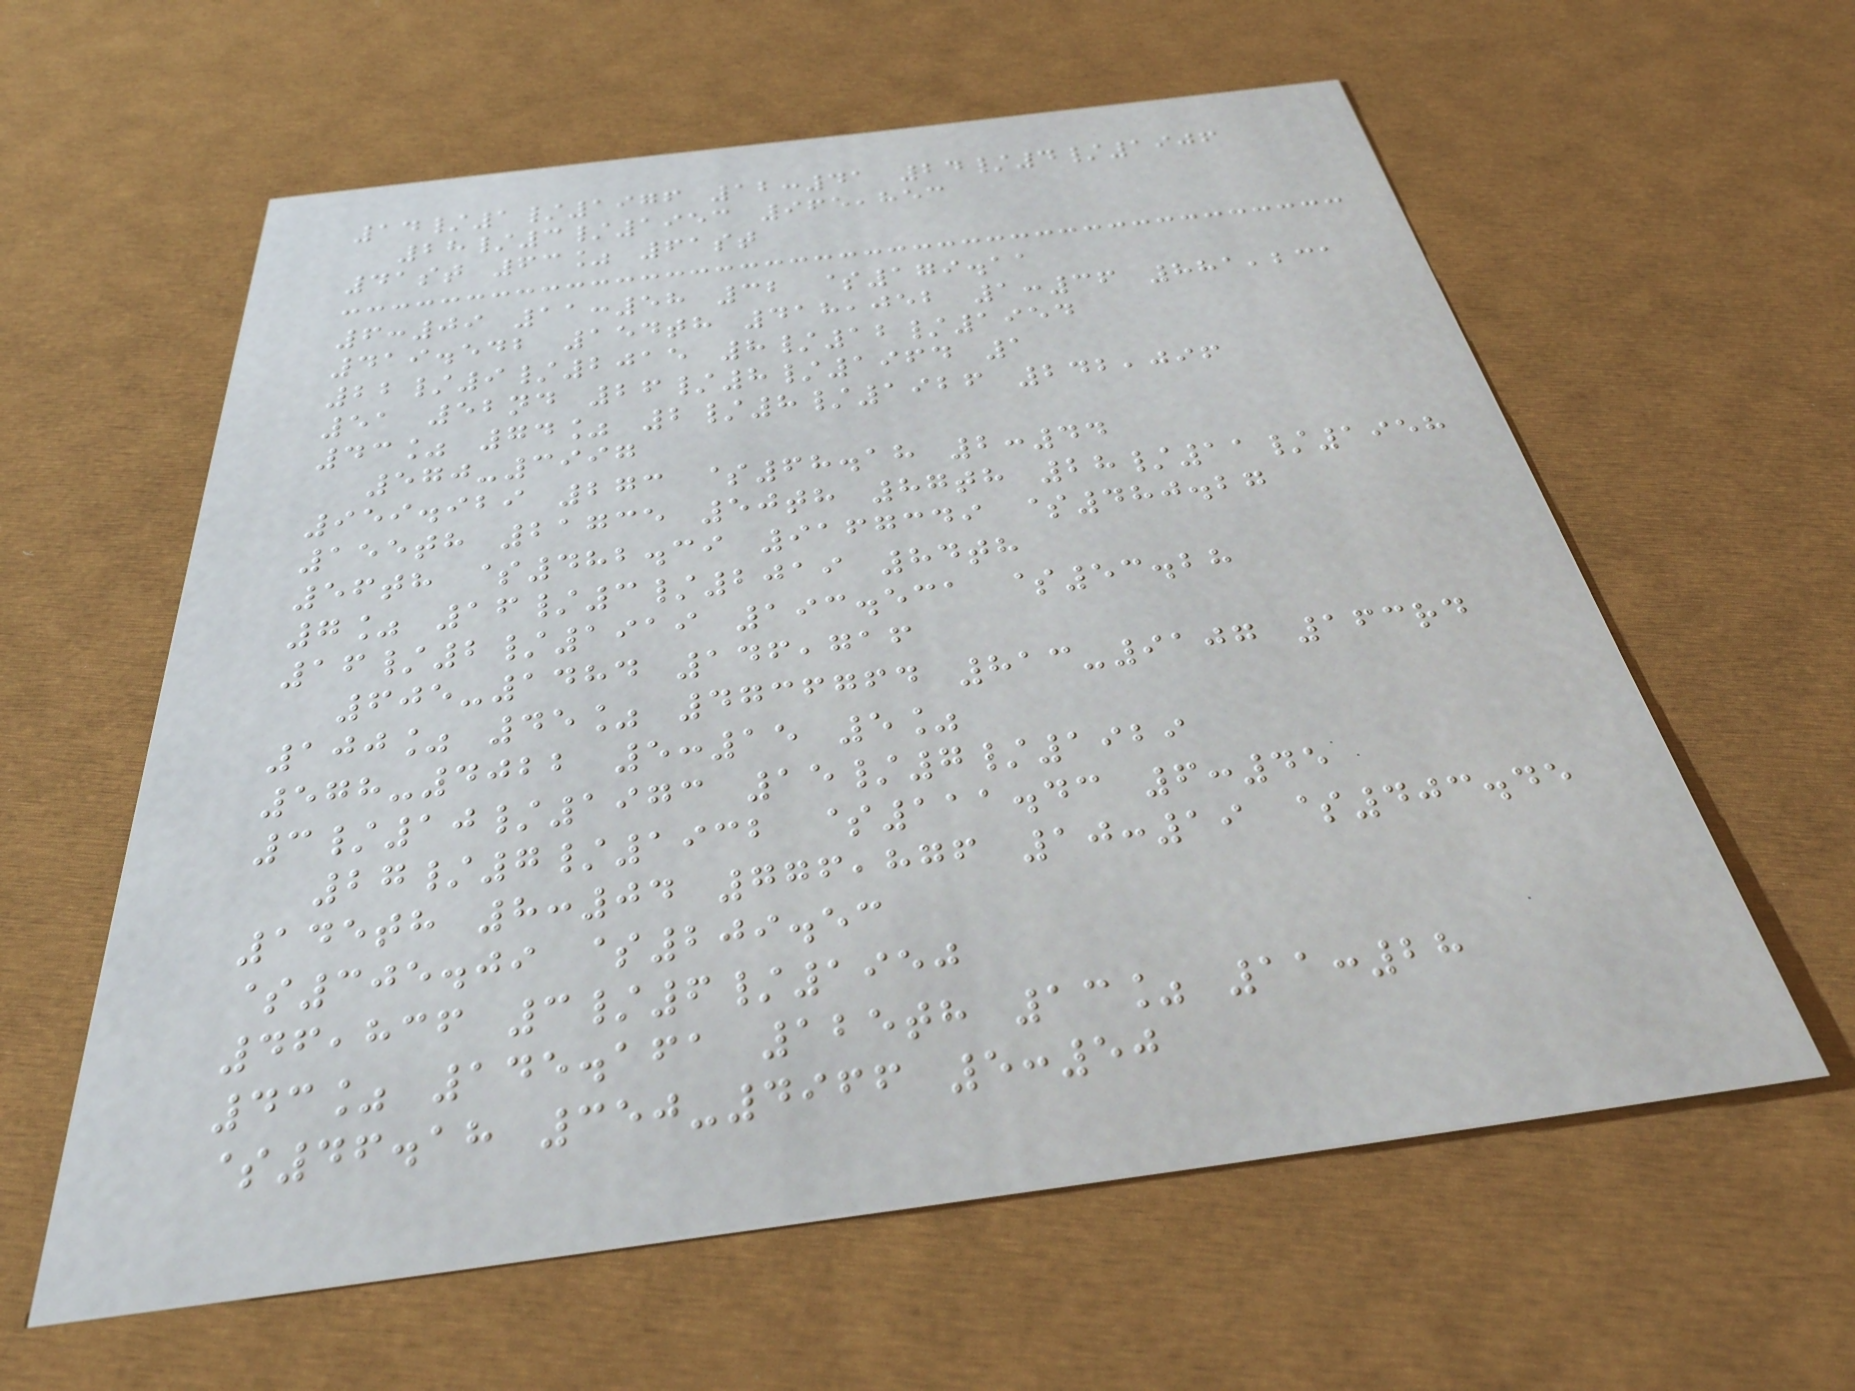14/1/1976 12:41 24/4/1906
28/3/1953 965,853
41st 63% 61st
6:09 11:58 32 $179.11
419.542 154th 418,052 1:36 881,231
22/9/2015 8/12/1954
51 52nd 26/8/1964 1
43% 74% 2/8/1926 242,096
570-3997
959.929 273 $68.18 2:44
155th 21735 50th 87th 28/11/1958
56th $482.39 9167349 $480.27
7% 16/3/2019 84th
16/2/1919 193.531 $53.28
605-1484 146,716
100% 45% 4736764 813-9107 163rd
578-4022 5:15 5%
3/10/1973 15/7/1929
27/7/1932 $111.43 6:45
145th 8:04 776,876 10:19 $403.45
$305.09 $209.53
46,836 3/6/1950
43% 145.161 125th 13% 11:28
$46.18 350-4966 5:50
